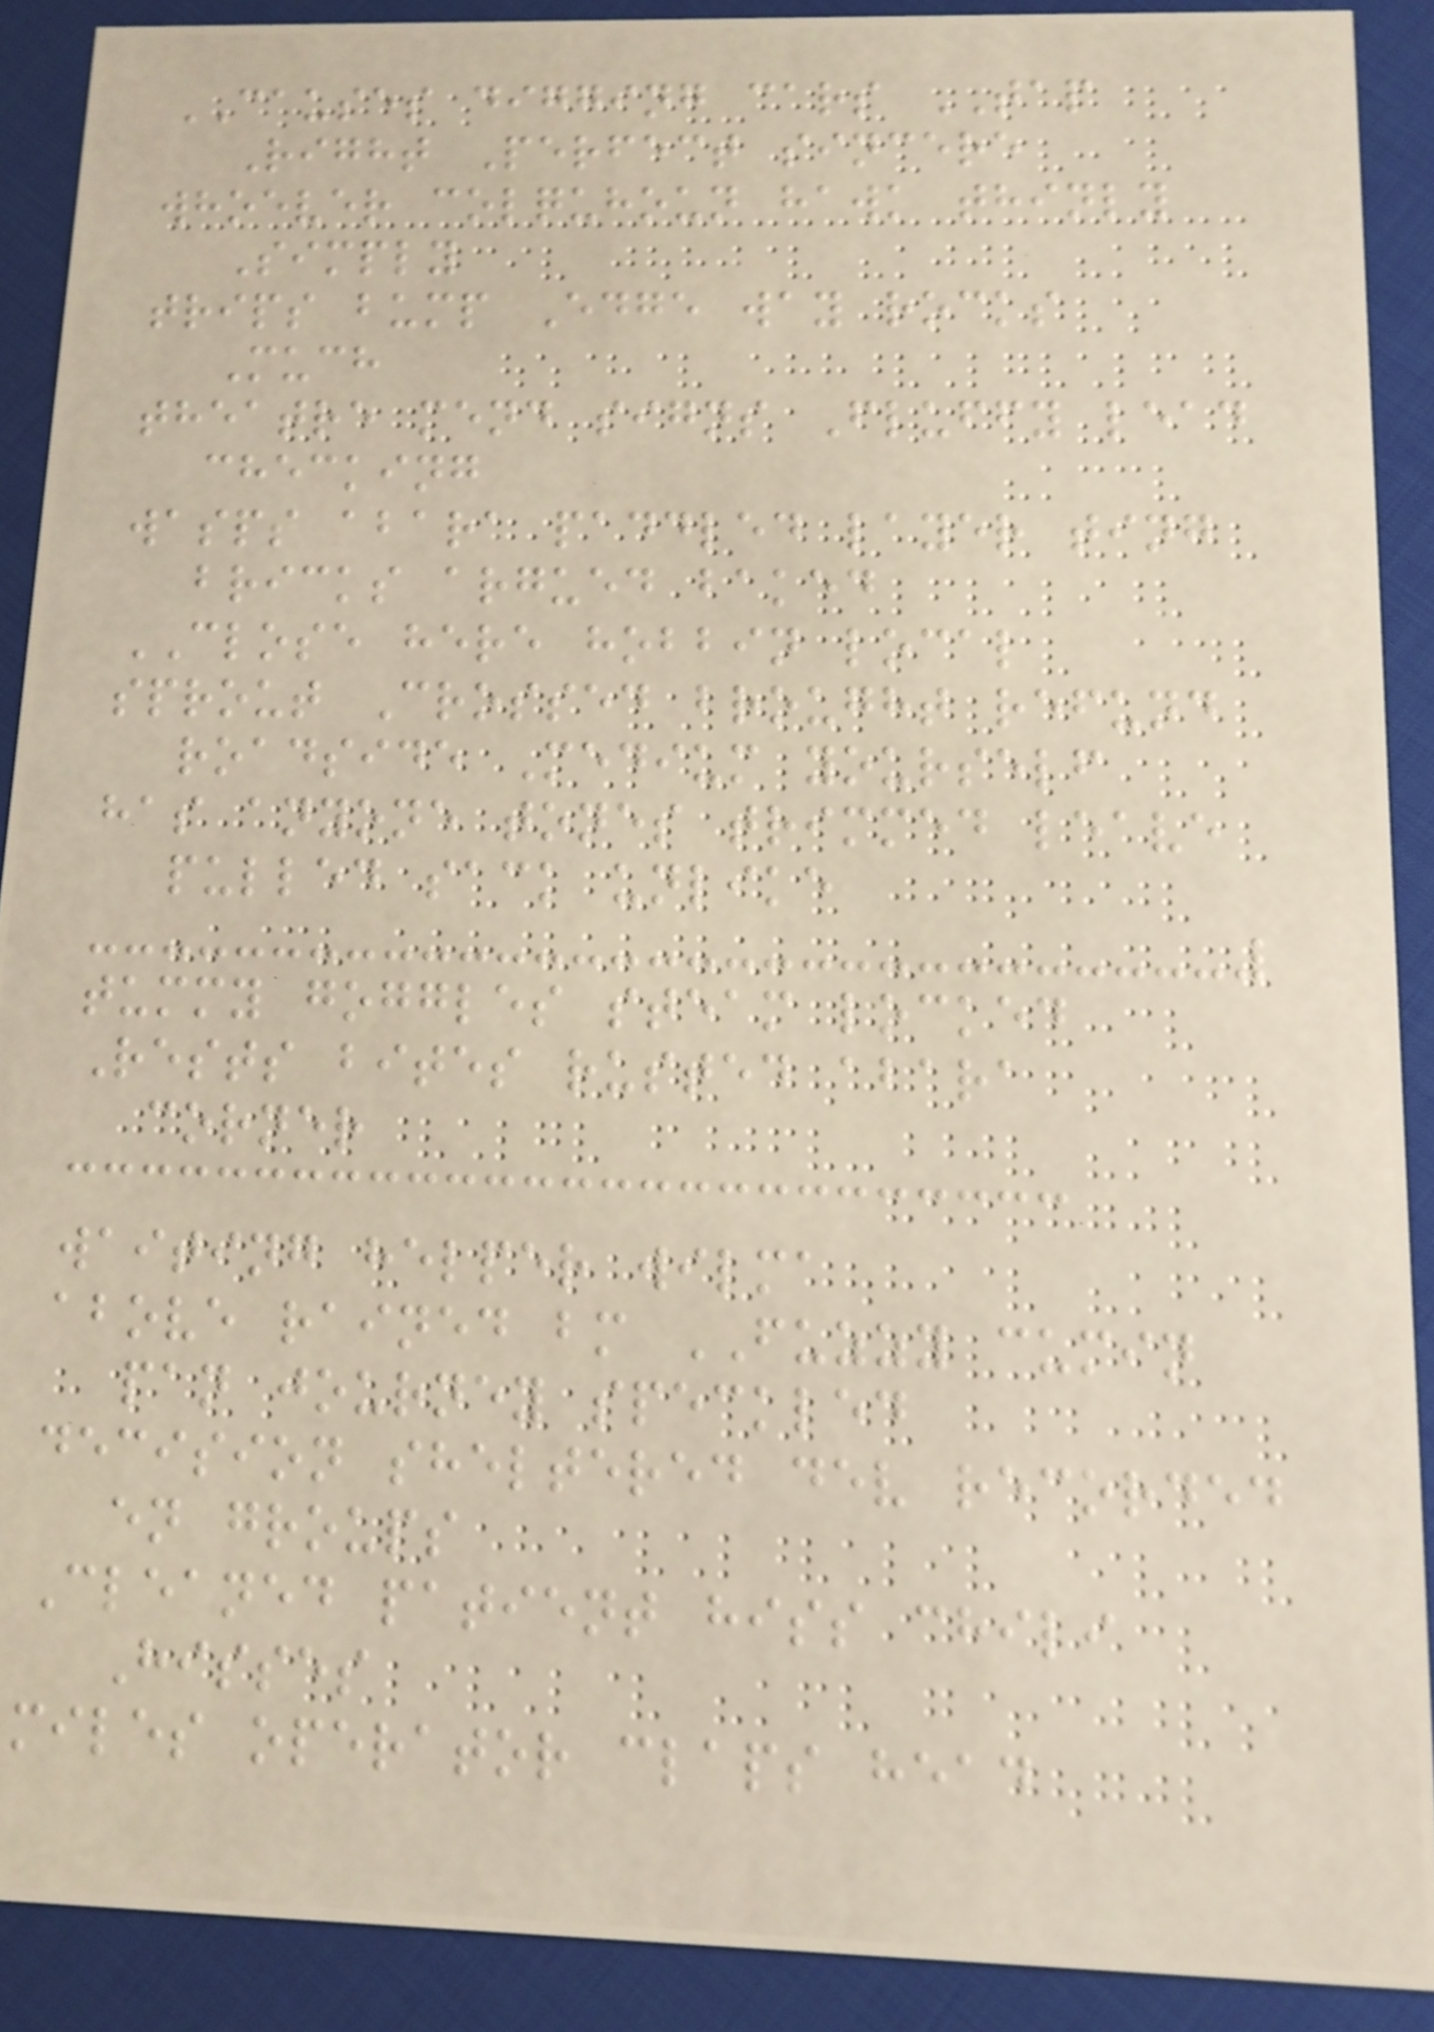CAUSES digging cars TAP
Right Perfect sincere
whoever colquhoun hawk thinly
Simply
trips bump Edge way rocks
Much
theatre mend signs Fluffy lead
checking
wasps abara paddled layer ting
bricks argued baked
CLOSE here hobbin local
sprout Crossed brought refund
roadside Medium yourself
has anyone tones trimmed leave
pulled sack unlike
tummy goggles steam locked
Rests bites rusted abara
corner
waiting helper wilma
above rained bm FUZZY cumin
pan journey speckled
decision sheltered dev recorded
en groups
Cleaned patient hiss chili
Hisses
miles operator claps head
